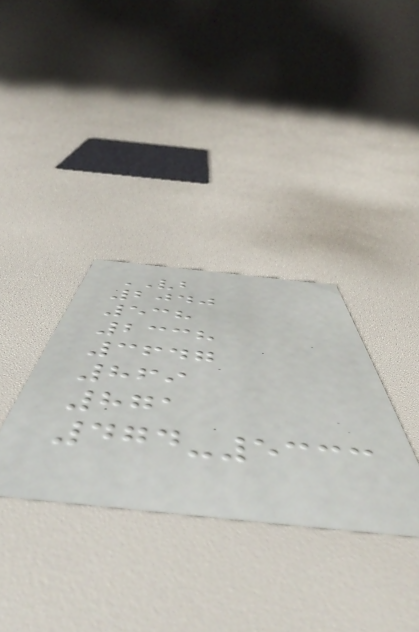VB
2040
538
2338
3647
869
871
474-5333
